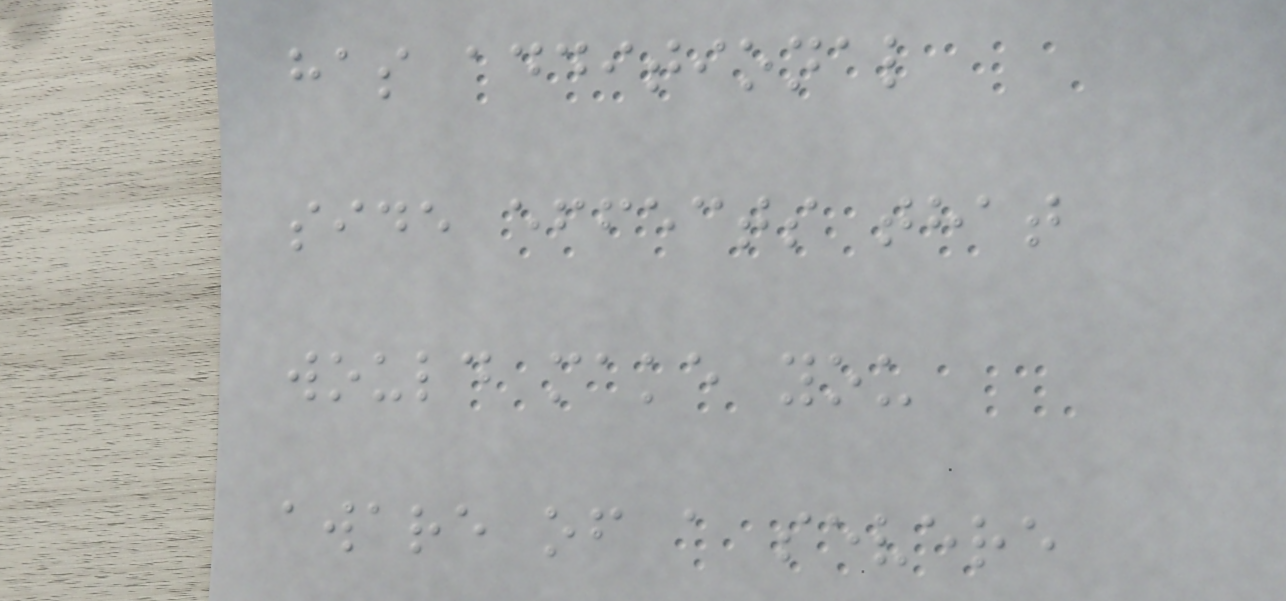has additional
side effects that
would make you
aware of a severe
